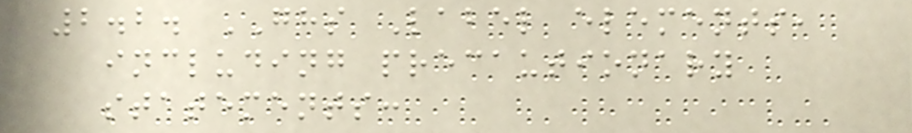2.2. GHS Label elements,
including precautionary
statements:
